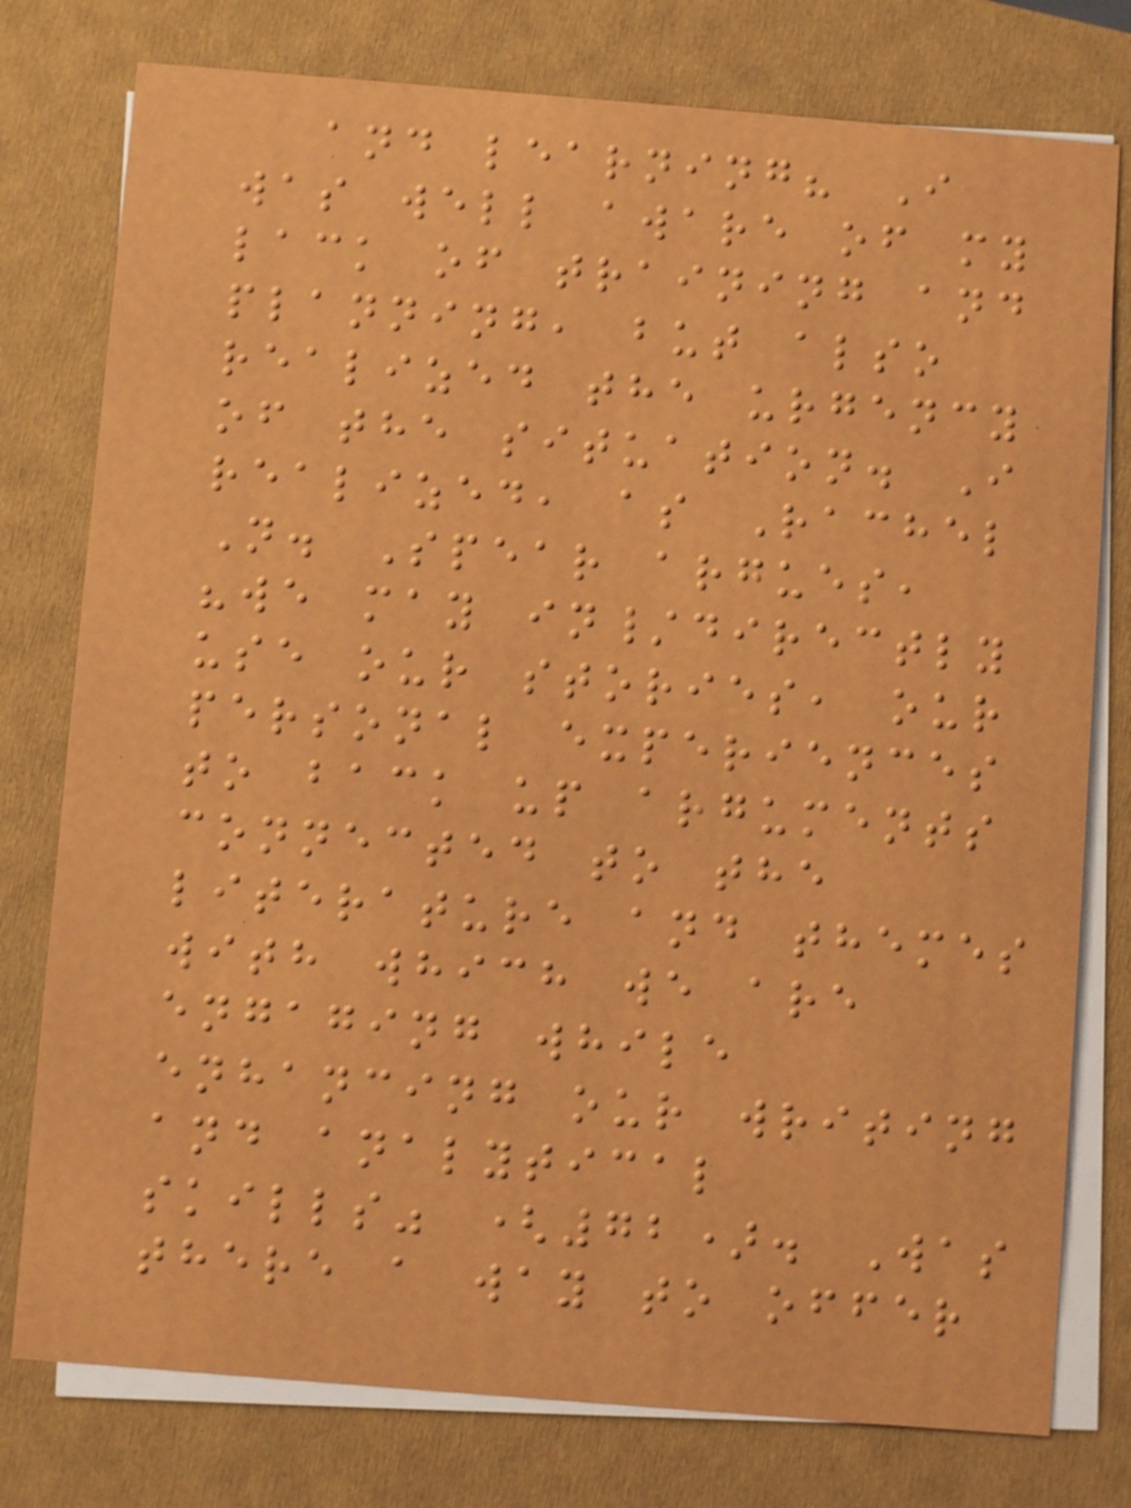and learning? I
was well aware of my
lack of training and
planning, but also
realized the urgency
of the situation. I
realized, as Rachel
N. Spear argues,
"we may in/directly
use our stories, our
personal experiences
to back up arguments
connected to the
literature and themes
with which we are
engaging while
enhancing our writing
and analytical
skills" (72). Was
there a way to offer
